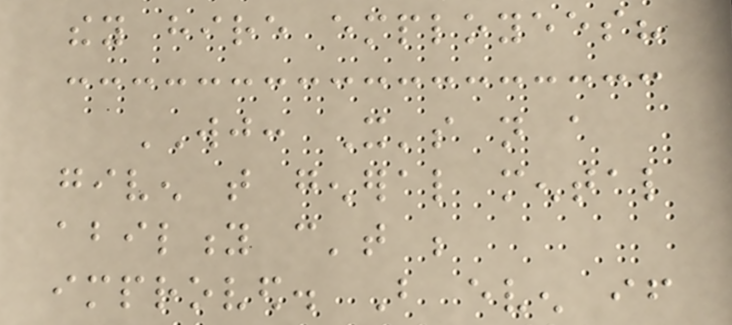they hire employees?
WJ: It's not a
given that general mental
ability can't be
improved. But even if
